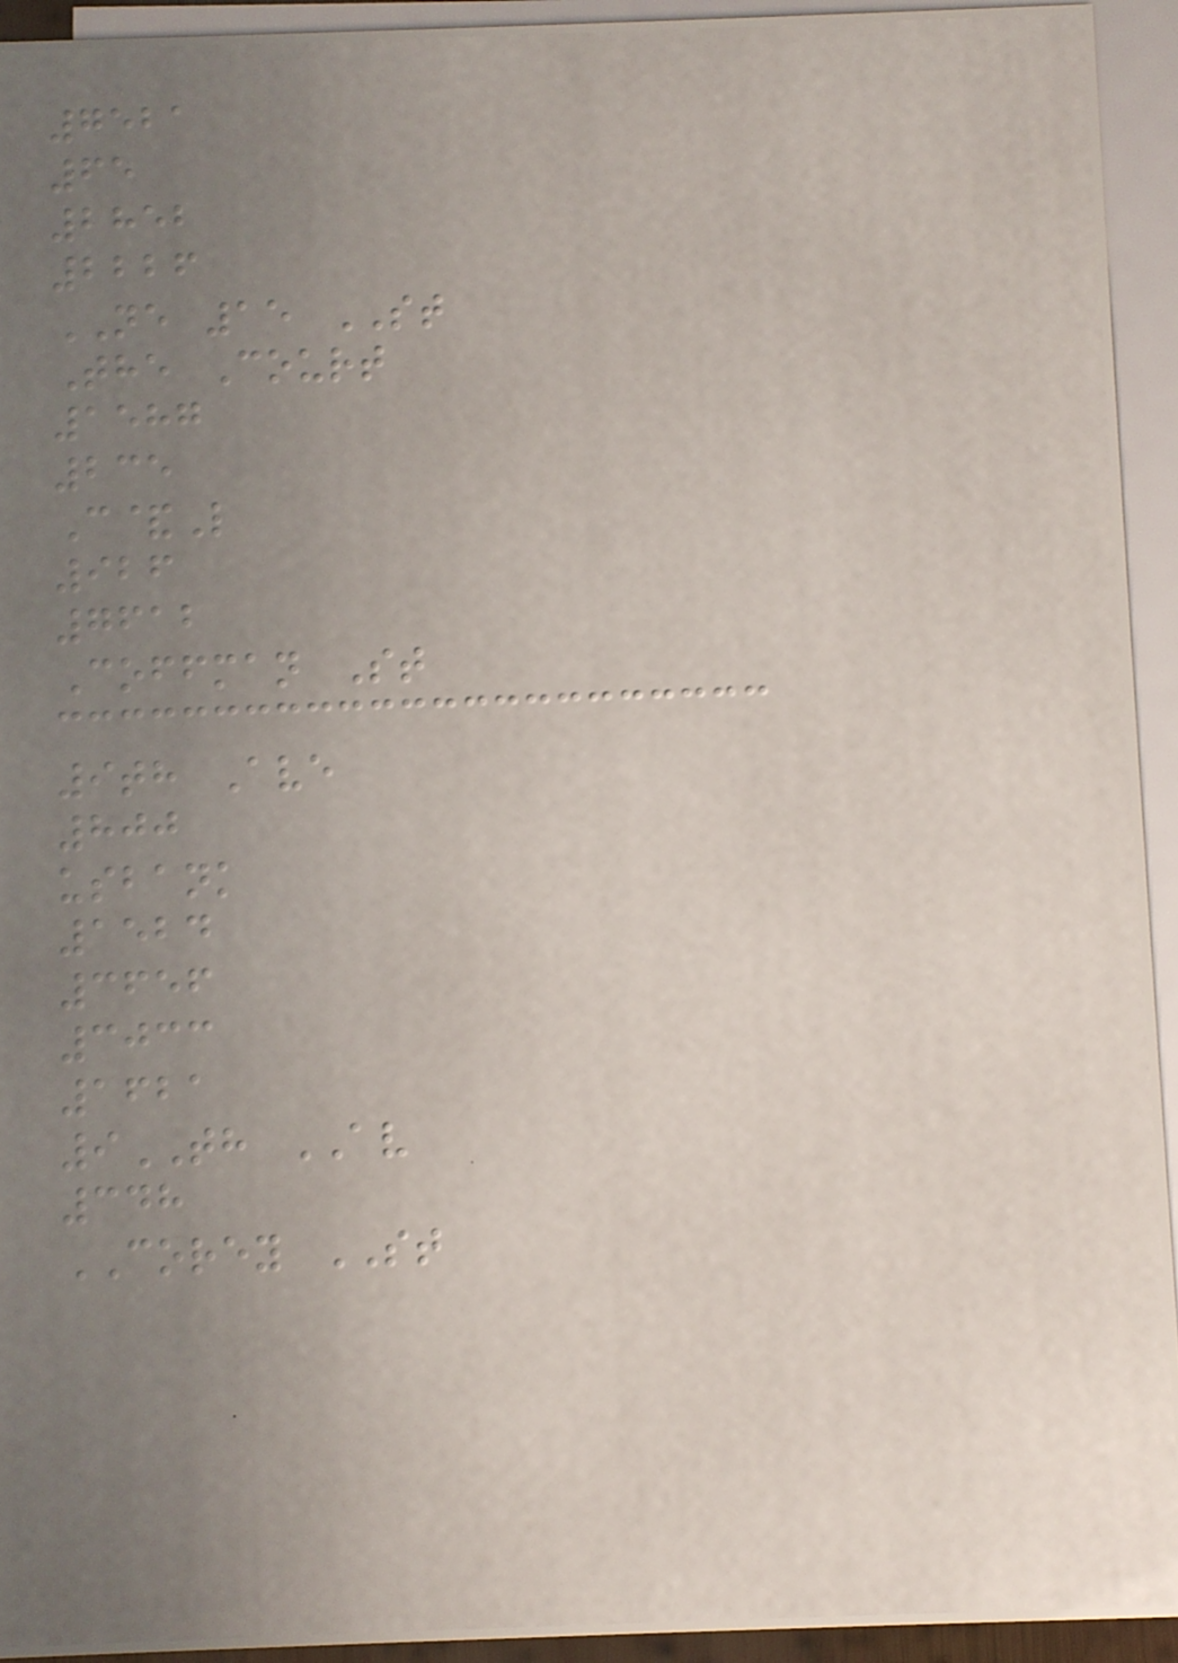7521
65
2852
2226
NE 15 ST
The Court
1587
235
C&L
926
7612
Coffman St
9th Ave
800
usbank
1524
3656
3033
1621
9TH AV
348
COREY ST
